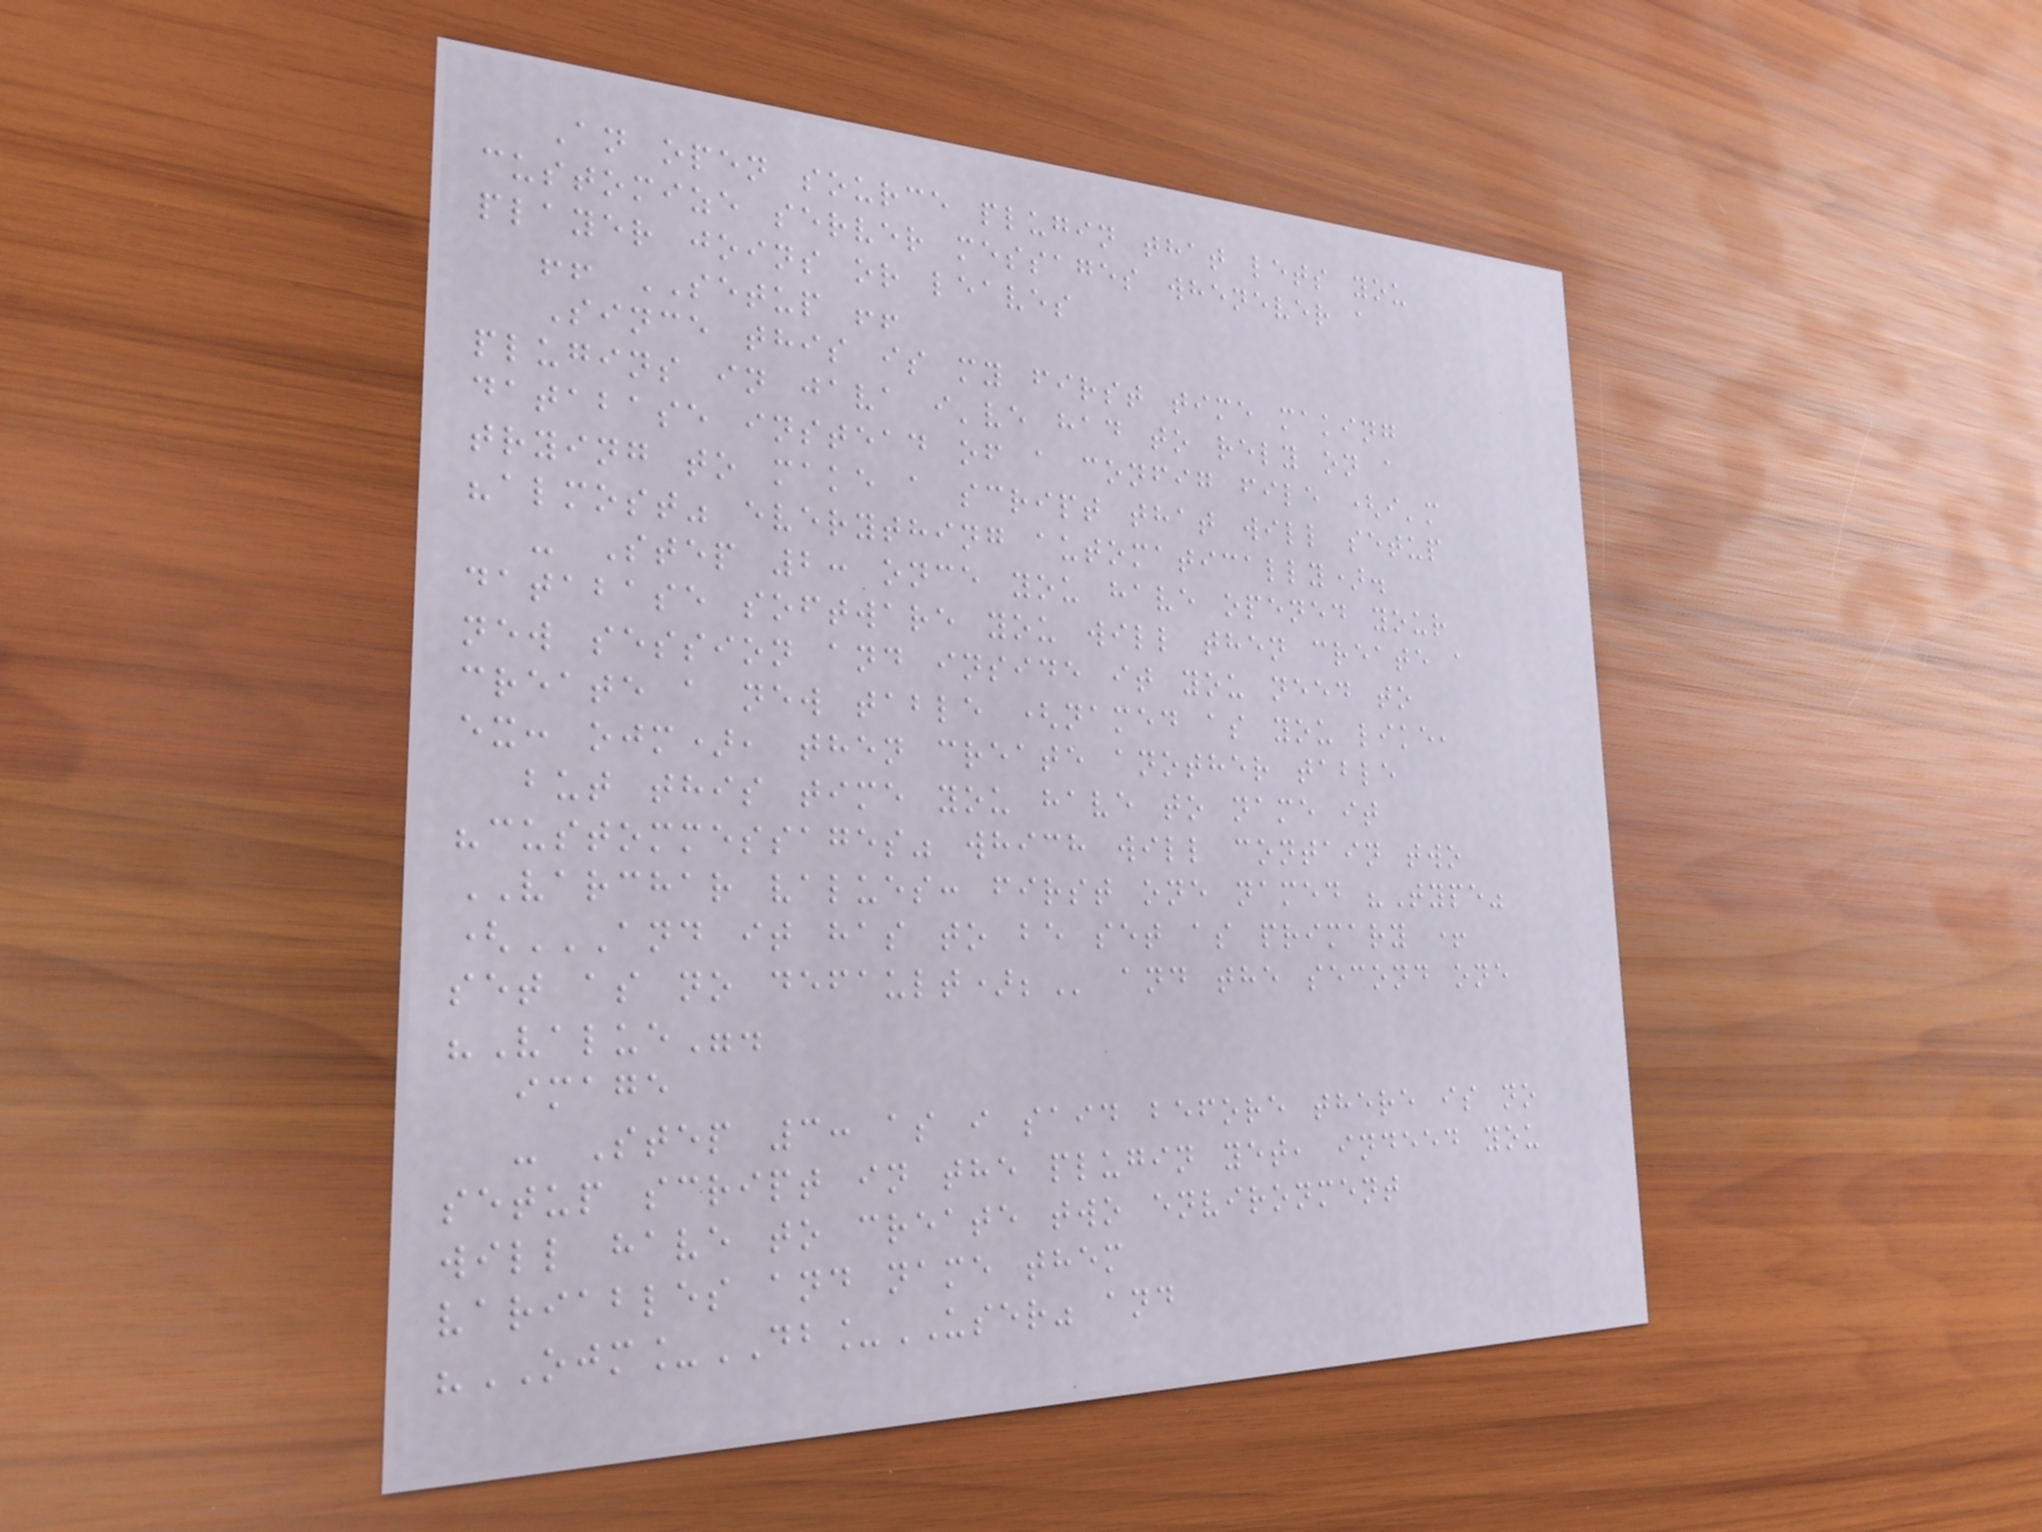An open source plugin that lets you
customize server messages whenever a
player joins or leaves
!! SETUP !!
Since this is my first time making
plugins in java i've had to rely on a
database instead of a config file (i'm
trying to make a script that will setup
"almost" everything automatically).
- Step 2: once you have opened your
database software you will then create a
new session and inside it you need to
create a new table (named as you like,
ex: ojm), then create another table
but this time you have to name it
"custommessages" which will contain two
VARCHAR values: first one named "Type"
(AND IT HAS TO BE SET AS PRIMARY +
SET AS NO DEFAULT); and the second one
"Value".
image
- Step 3: as i said before there is no
setup script in the plugin yet, indeed you
will have to create two environment
variables and name them
"OJM_DB_USER" and
